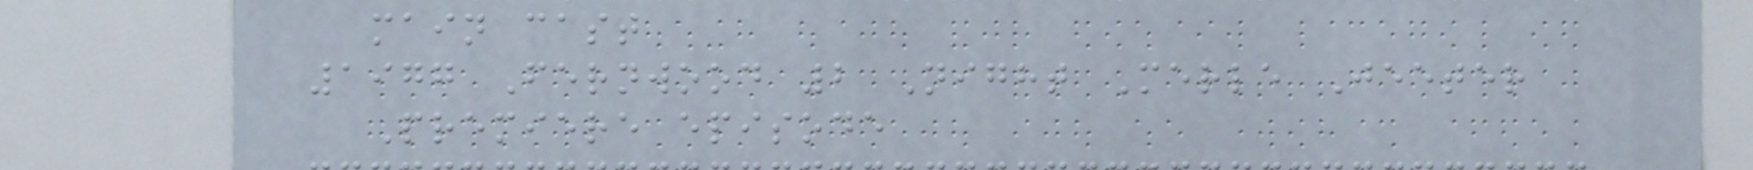main cast
1977 Fernwood 2 Night Merle Jeeter
Premiere episode
